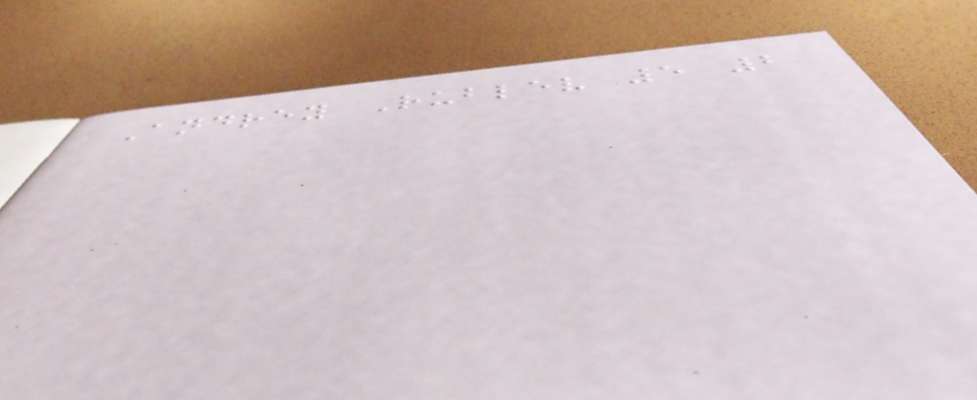Andrey Rublev 5 2
